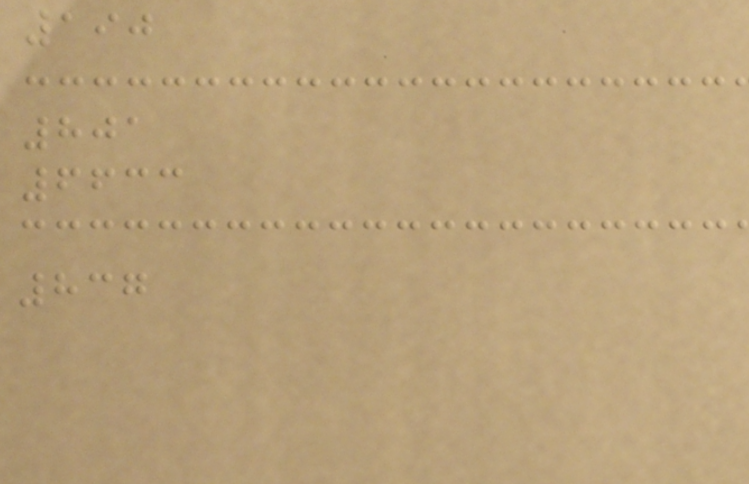190
801
6633
837
